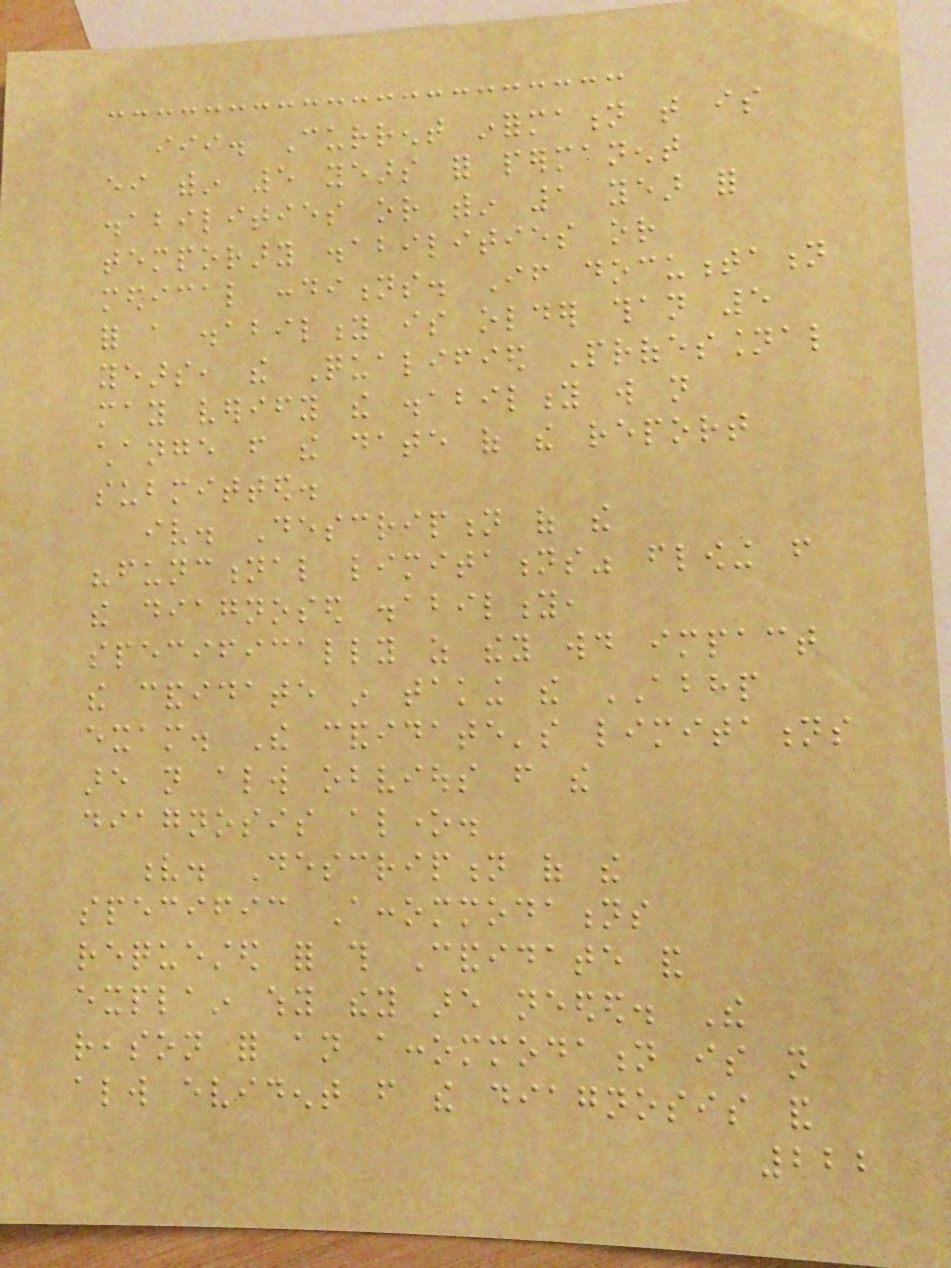iii. Current information that is
either within 5 years for permanent
disabilities or within 1 year for
temporary disabilities or
medical conditions. If documentation
for a disability is older than 5
years, the Qualified Professional
may verify the disability will not
change from the date of the report
submitted.
iv. Description of the
"functional limitations" flowing from
the diagnosed disability,
specifically as they would impact
the candidate in taking the ABHP
exam. The candidate's limitations
are not always obvious from the
diagnosis alone.
v. Description of the
specific Accommodations
requested for this Candidate and
explain why they are needed. The
reason for an accommodation is not
always evident from the diagnosis and
222
